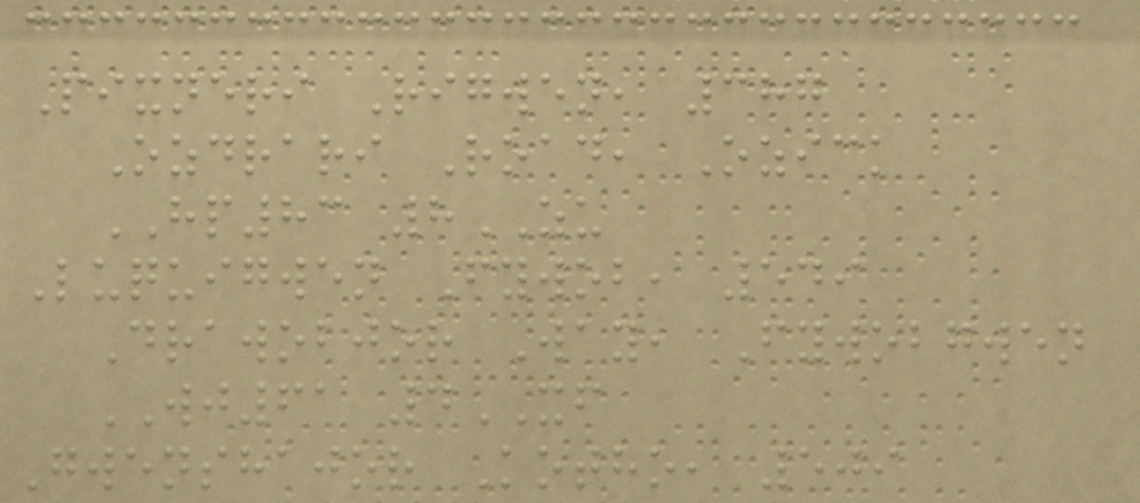Pixneri Rigwen, 387
Ozdrari Road, Ozick
HP83 8ZU
Luquigwen Fywob, 549
Drawobjor Way, Fywobgwen
WJ61 4XF
Gwenshajor Kotho, 509
